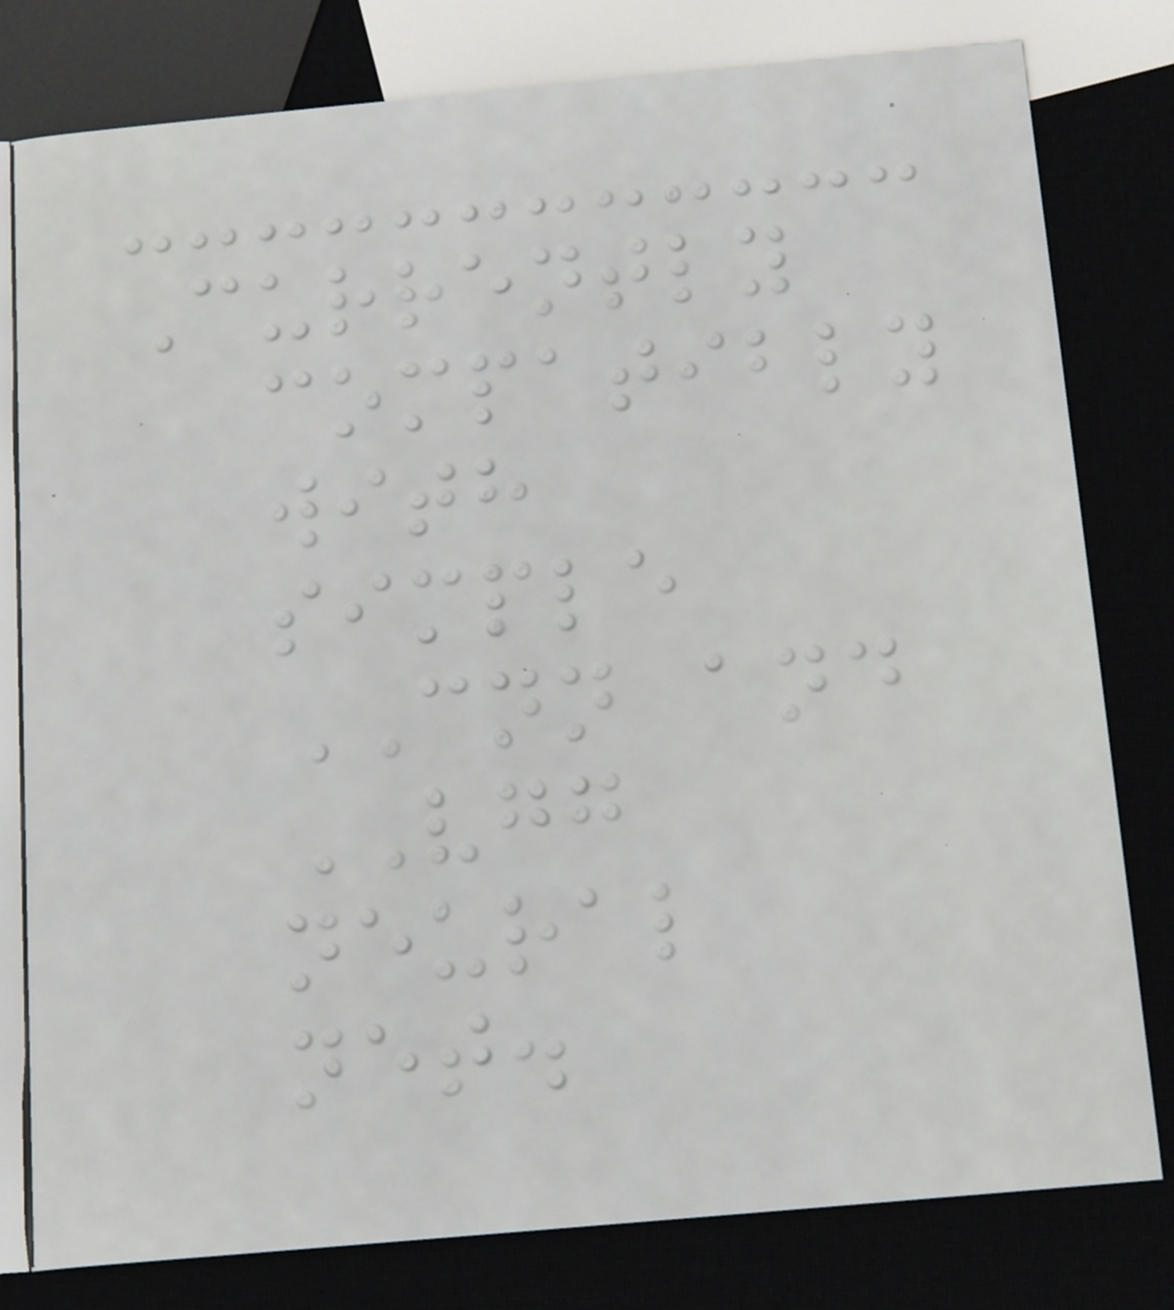Currently
compatibly
with
simple
CNN and
VGG
neural
net.
